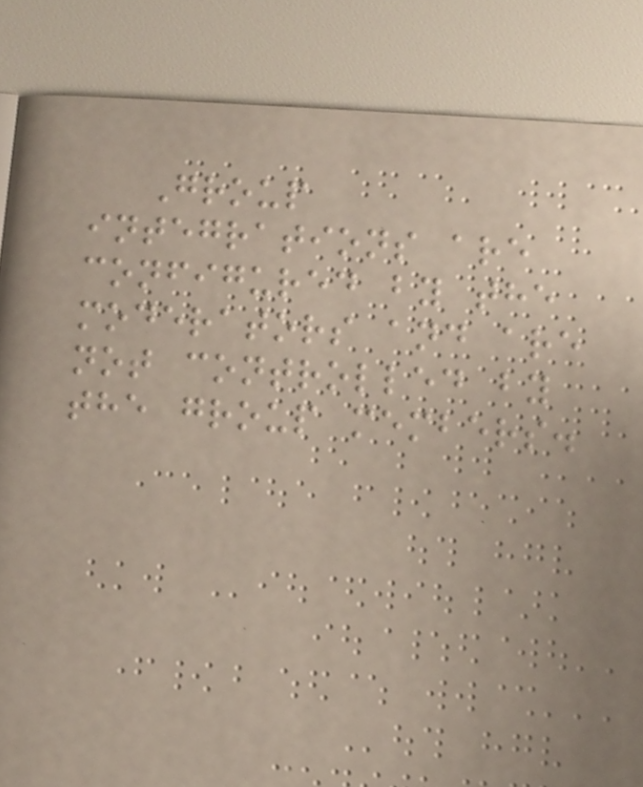Group
integrations are
configured by the
moderators and are
not controlled by
the group members.
